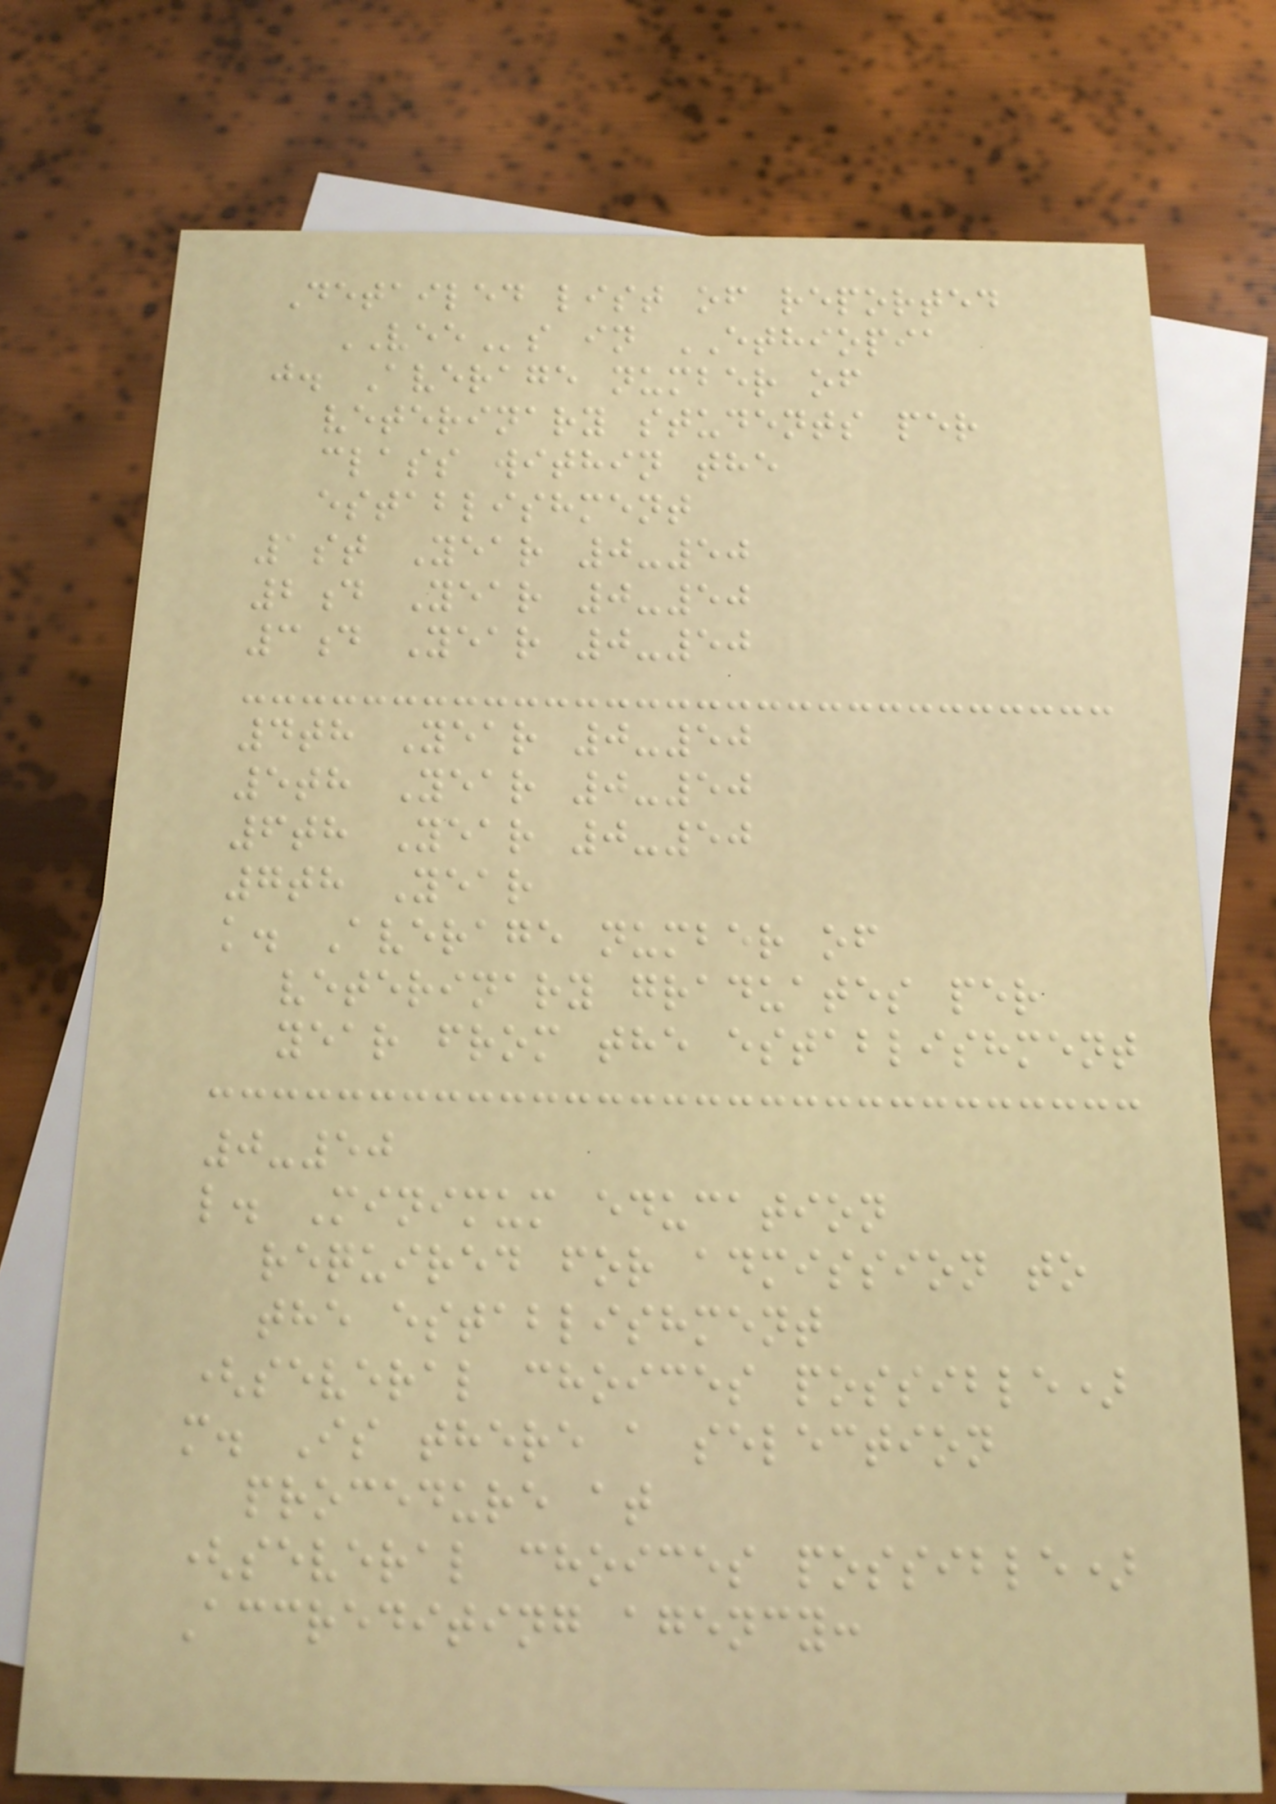Detailed list of reported
VEEs in ETHIOPIA
j. Average number of
veterinary students per
class within the
establishment
1st Year 0-50
2d Year 0-50
3d Year 0-50
4th Year 0-50
5th Year 0-50
6th Year 0-50
7th Year
k. Average number of
veterinary graduates per
year from the establishment
0-50
l. Minimum education
required for admission to
the establishment
(several choices possible)
m. Is there a selection
procedure at
(several choices possible)
Accrediting agency:
